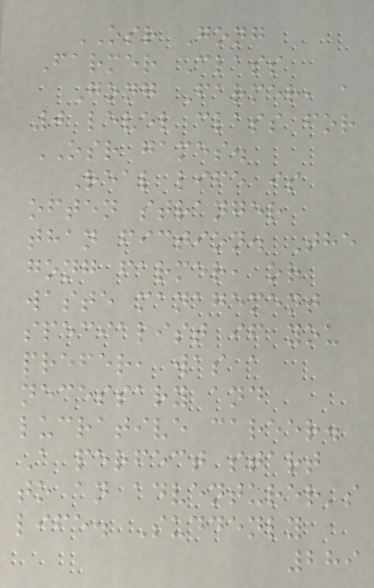OSR Gong
Farmer Class
Gong Farmer, a
0 level class for
OSR games.
Real life is
often stranger
than fiction. The
gong farmer, or
waste management
specialist if you
prefer, was a
necessary and
lucrative career.
A perfect start
to an adventurer's
life. Suddenly
289
